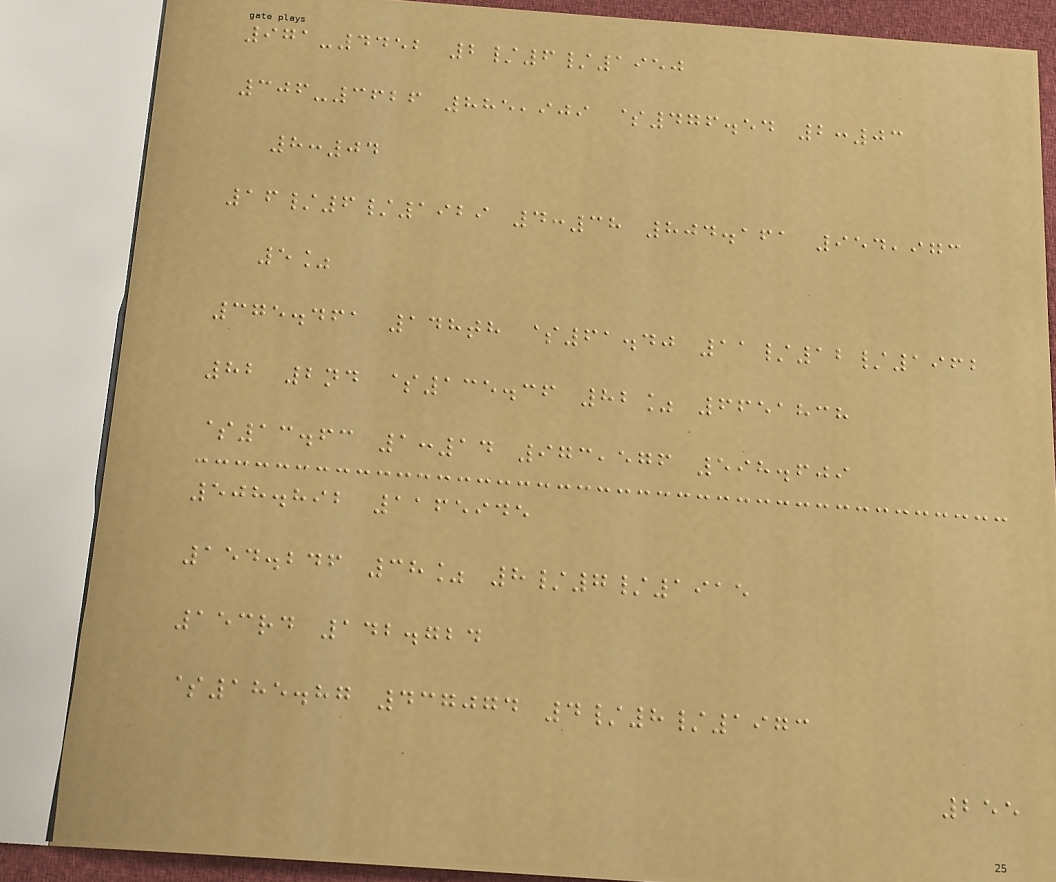971-4452 2/6/1950
306-3626 885,909 $476.54 2:03
8:04
16/6/1929 4:38 804.161 954,973
5%
375.461 148th $61.40 11/12/1962
82 2nd $135.36 82% 6651838
$13.63 1:14 973,576 598.609
508.892 1165945
154.246 38% 8/7/1915
153rd 142.724
$185.87 437074 4/8/1973
255
